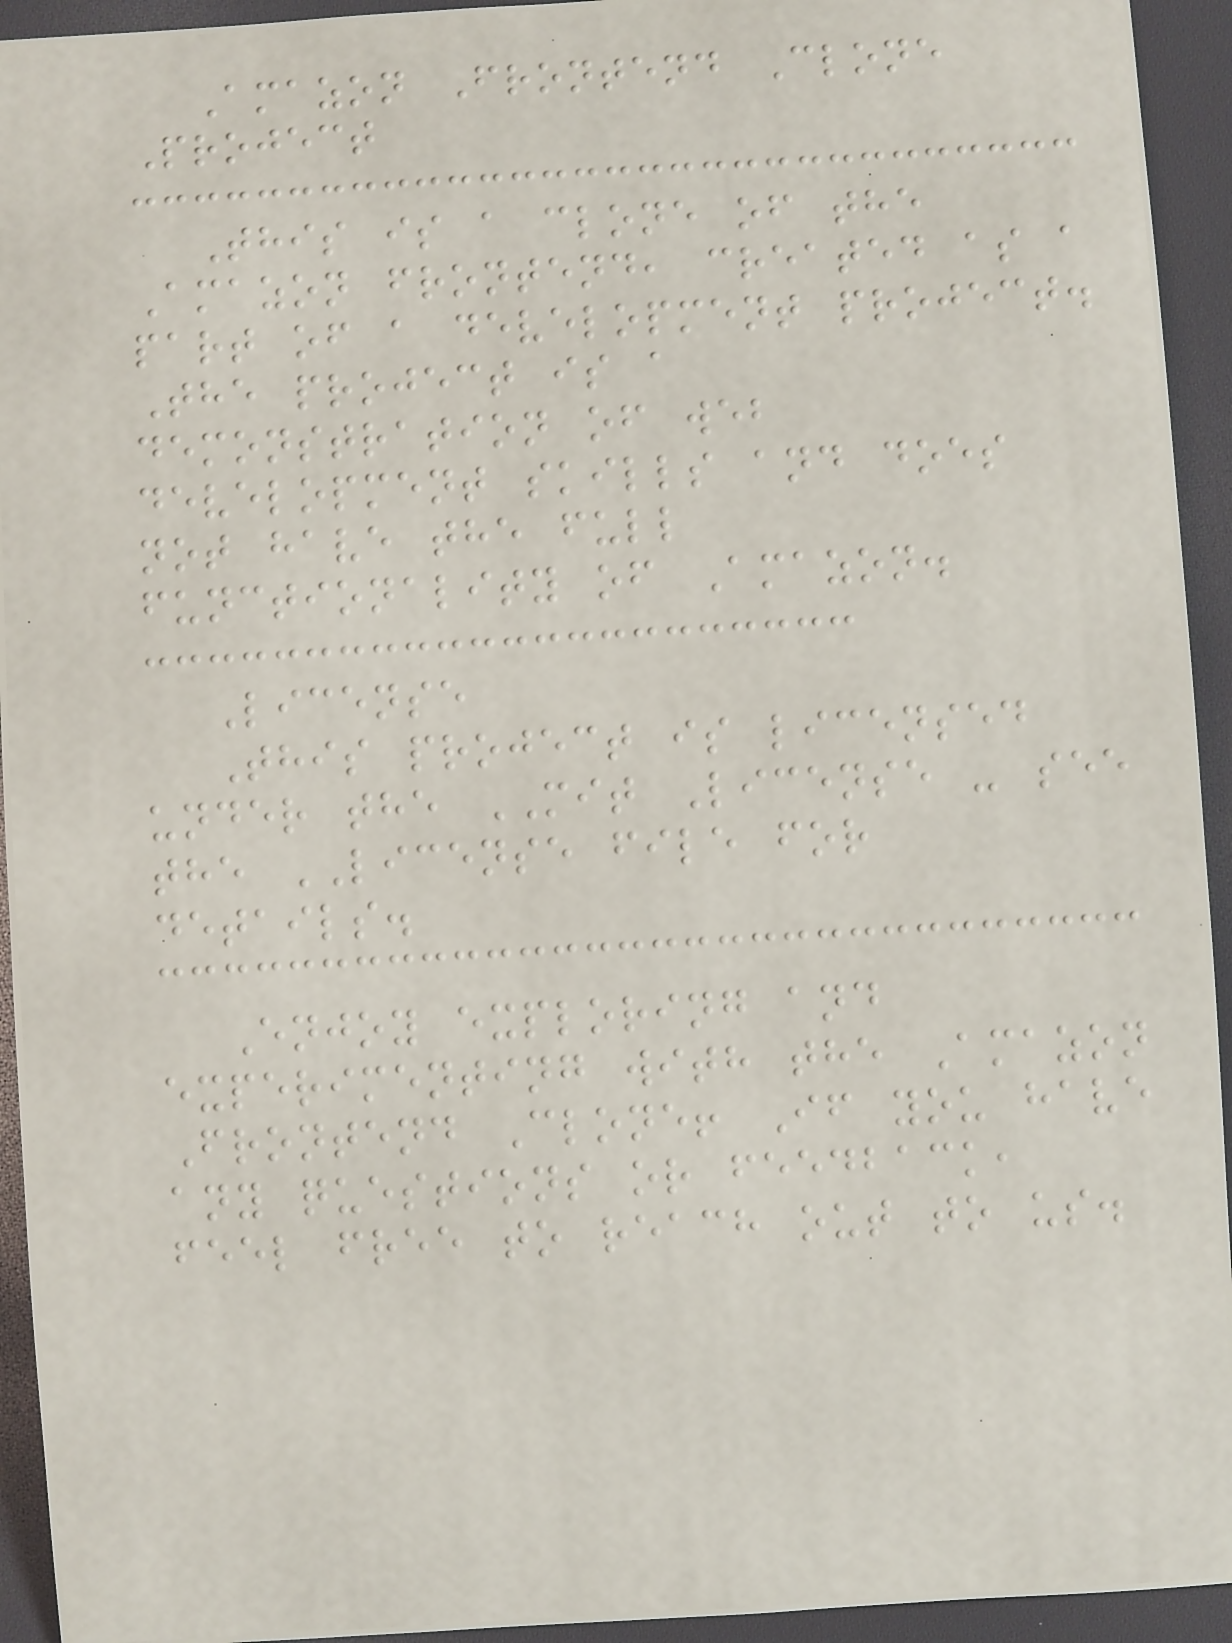Amazon Frontend Clone
Project
This is a clone of the
Amazon frontend, created as a
part of a development project.
The project is a
demonstration of web
development skills and does
not have the full
functionality of Amazon.
License
This project is licensed
under the MIT License - see
the LICENSE file for
details.
Enjoy exploring and
experimenting with the Amazon
Frontend Clone! If you have
any questions or feedback,
feel free to reach out to us.
